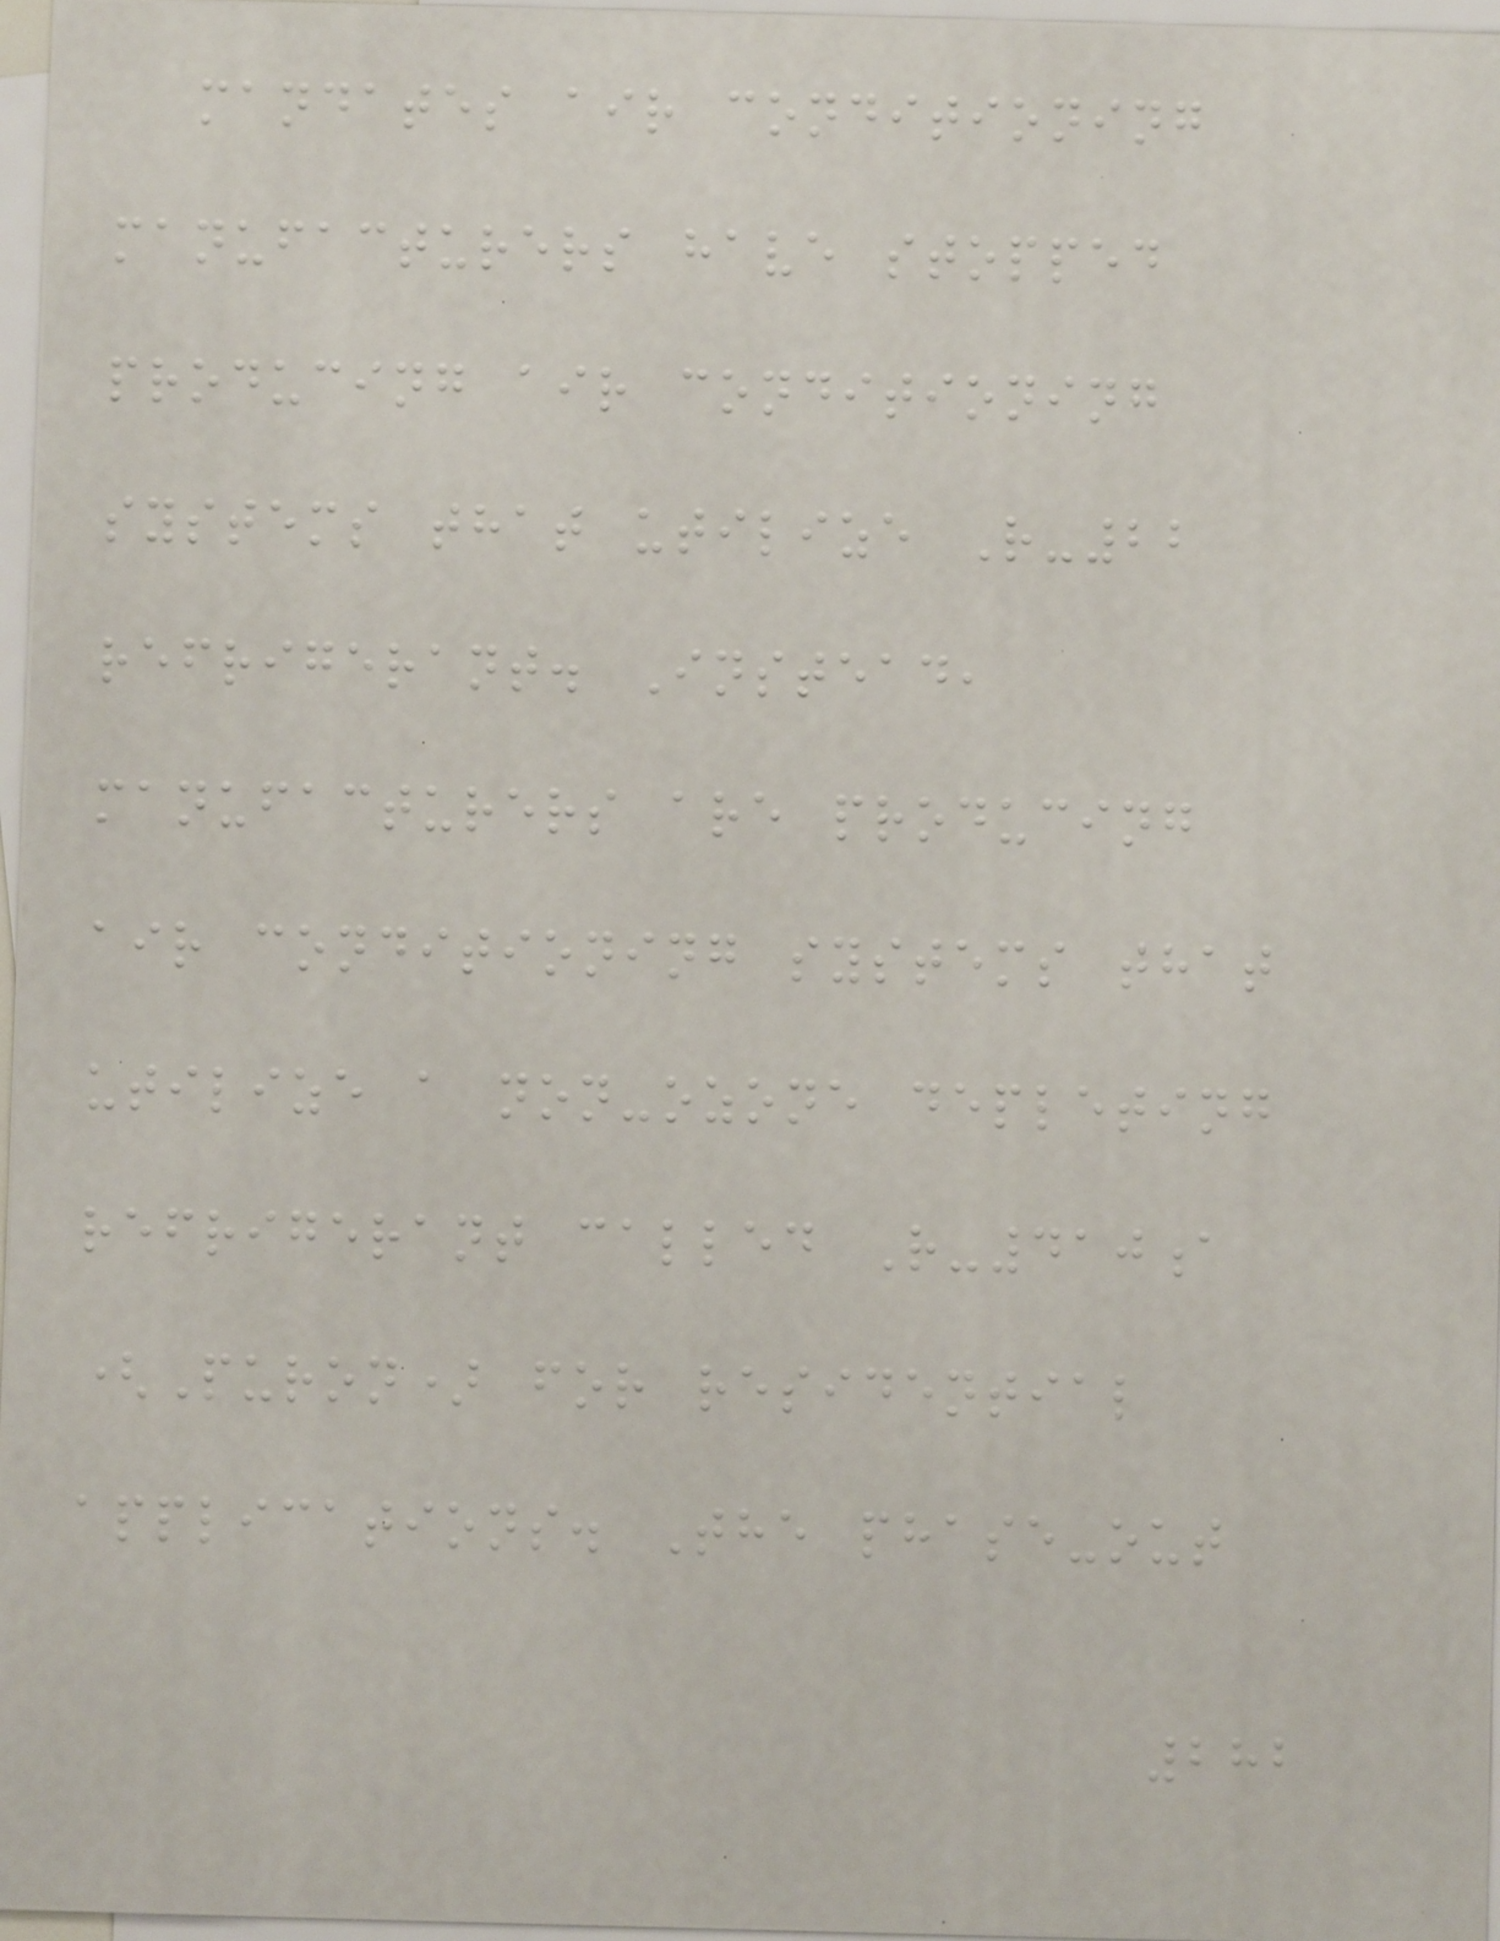mandates air conditioning
manufacturers have stopped
producing air conditioning
systems that utilize R-22
refrigerant. Instead,
manufacturers are producing
air conditioning systems that
utilize a non-ozone depleting
refrigerant called R-410a
(Puron) for residential
applications. The phase-out
282
